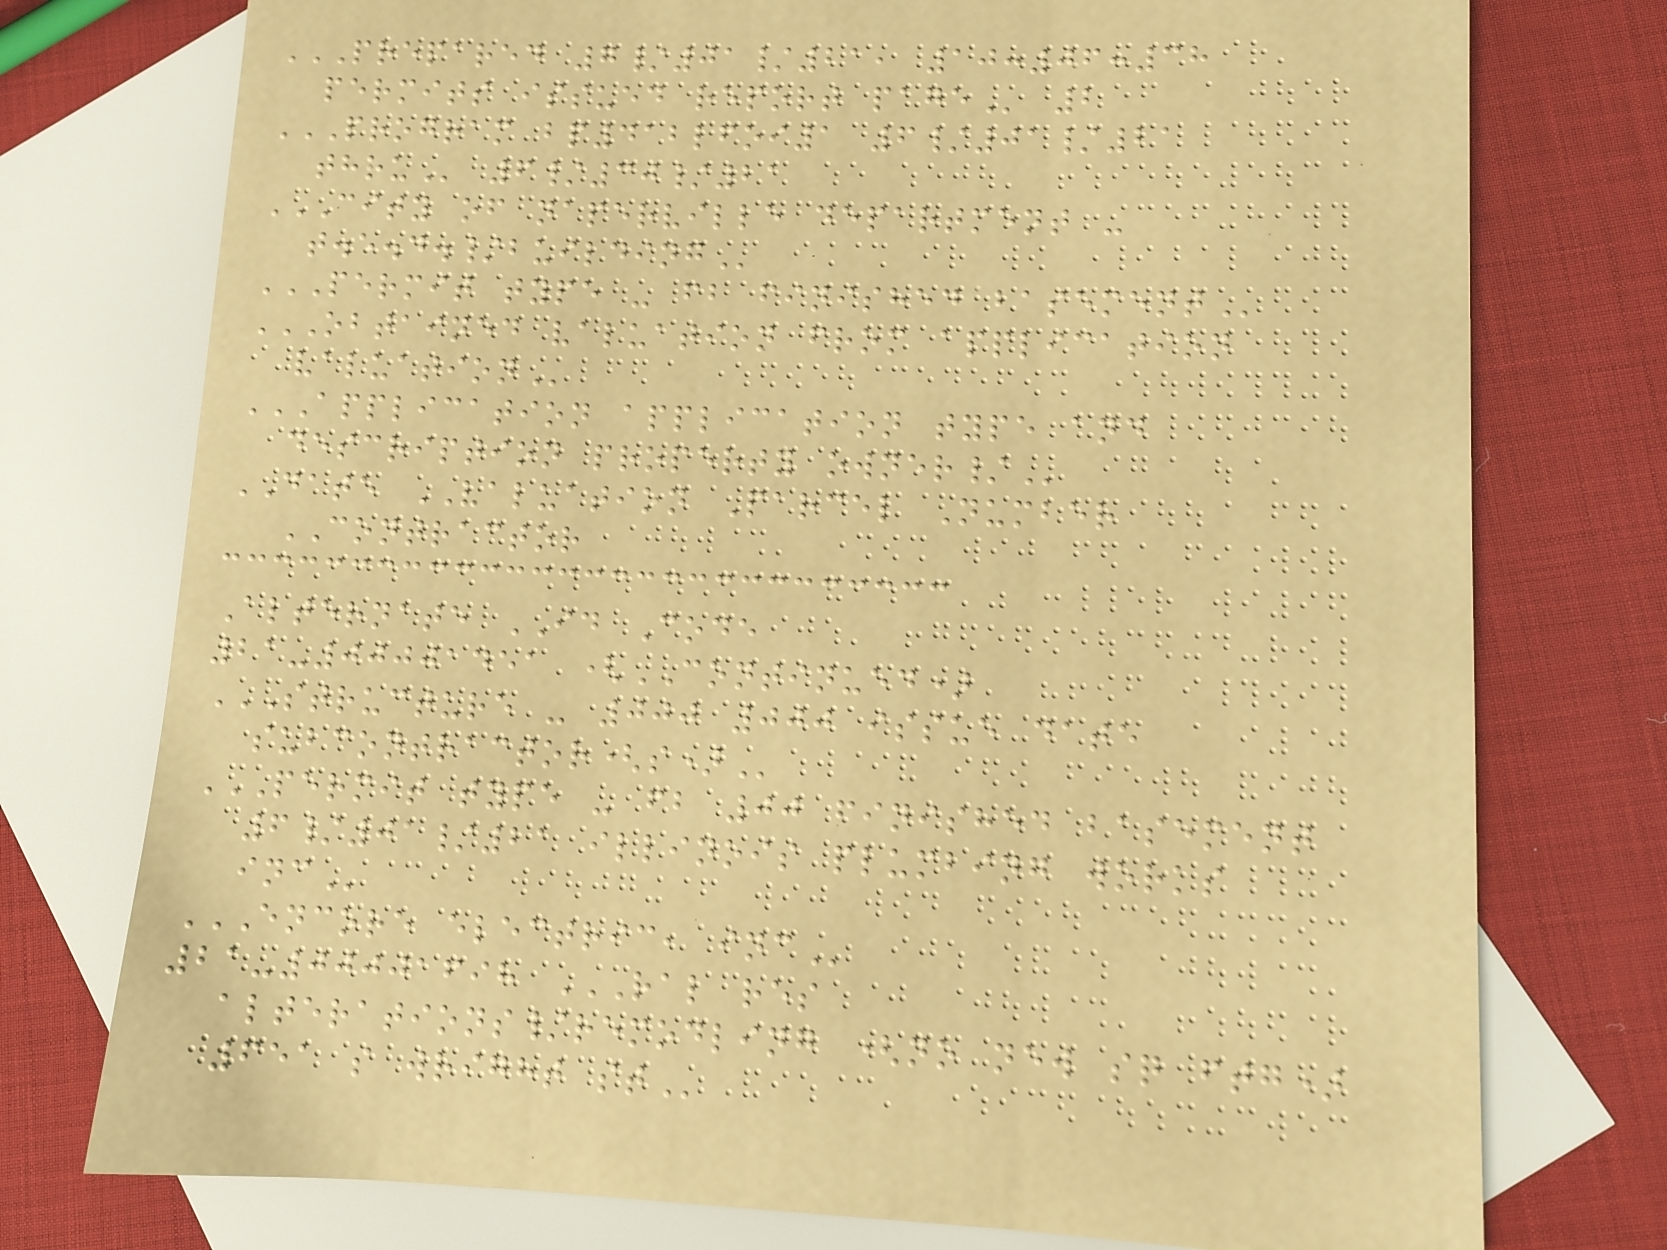PREPARED 7/01/21, 10:06:38
PERMITS ISSUED REPORT PAGE 2
PROGRAM BP412LFOI1 6/01/21
THRU 6/30/21
CITY OF NAPERVILLE DEPARTMENT -
T.E.D./BUILDING
PERMIT TYPE - FB FINISHED BASEMENT
OBTAINED VALUATION FROM APPLICATION
VALUATION
APPLICATION APPLICATION TYPE AND
DESCRIPTION PROPERTY OWNER/
DATE VALUATION Parcel Number
CONTRACTOR
Alternate ID Code
21-00001451 (CONTINUED)
STRUCTURE - 000 000 ISSUE DATE
SUBCONTRACTOR(S)
PERMIT TYPE - FB 00 FINISHED BASEMENT
6/01/21 ILLINOIS PLUMBING WORKS
INC
ENCORE ELECTRIC, INC
21-00001698 RAL RES
ALTERATIONS/REMODLING (NO NEW SQ FTG)
651 S WRIGHT ST
